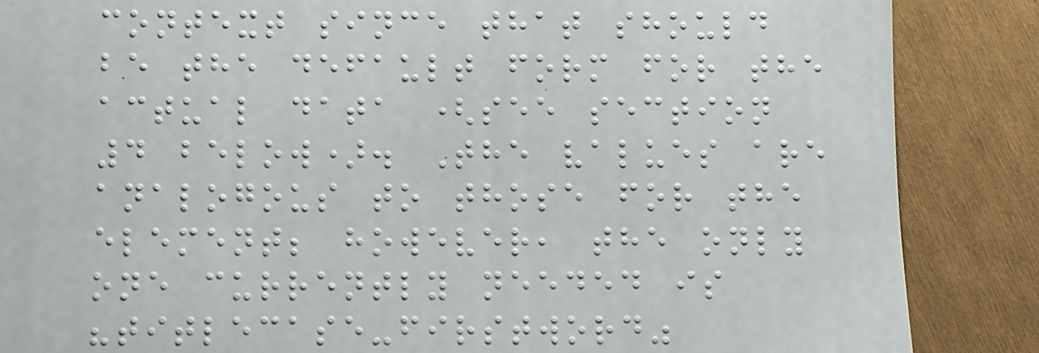context since that should
be the default form for the
actual data (see section
4 below). The values are
analogous to those for the
element; however, the only
one currently needed is
"titlecase-firstword"
